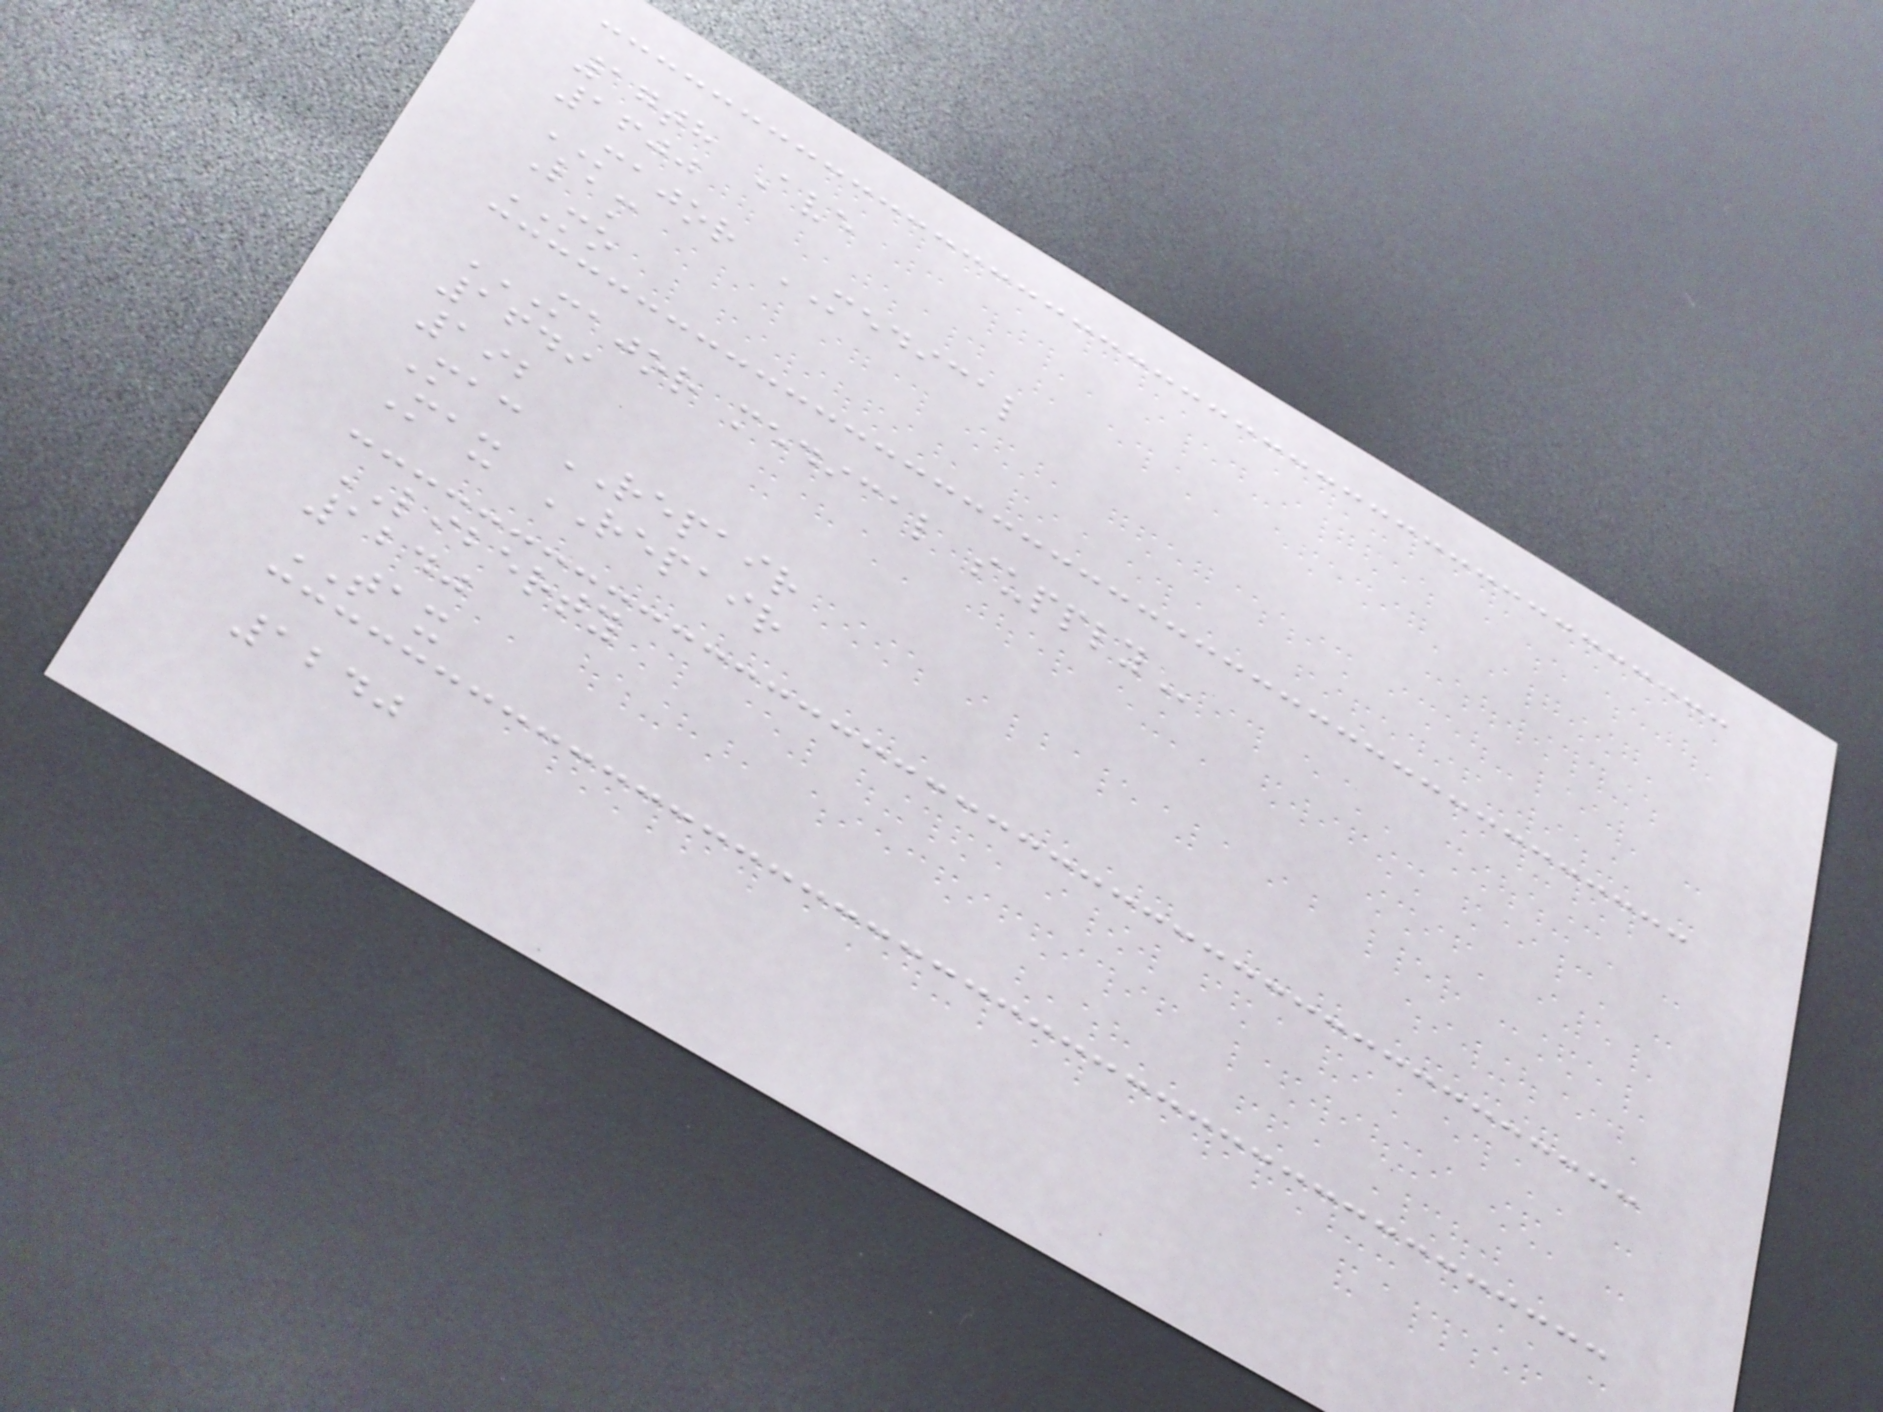17th Ave
1600
MAJOR MEDICAL
Lam
MO
MAJOR MEDICAL SUPPLY
1649
192
Mac REPAIR
Max REPAIR
LIBERTY
1240
TAX
1240
